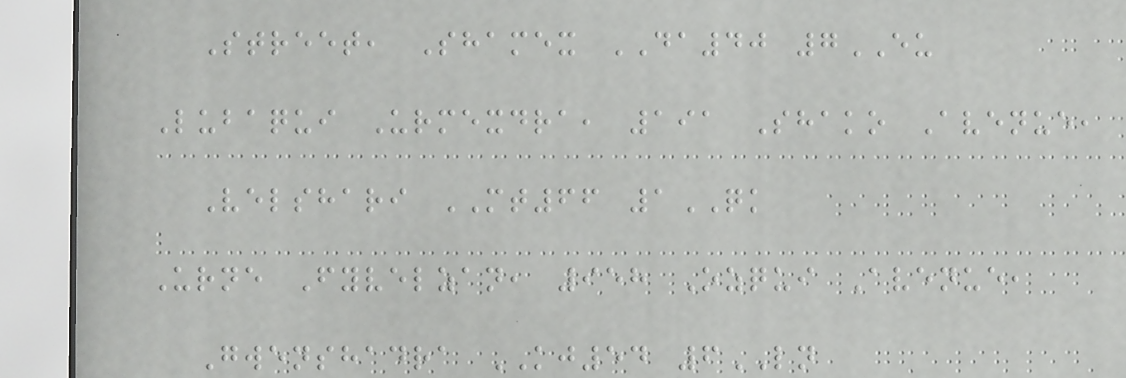Street, Shamex DA40 7EU
Lubaqui Urmexdra, 191 Shako Avenue,
Velshari MT66 1QK
Urne Fyvelzan, 958 Ozqui Avenue,
Gwenshadra KJ54 6LN
